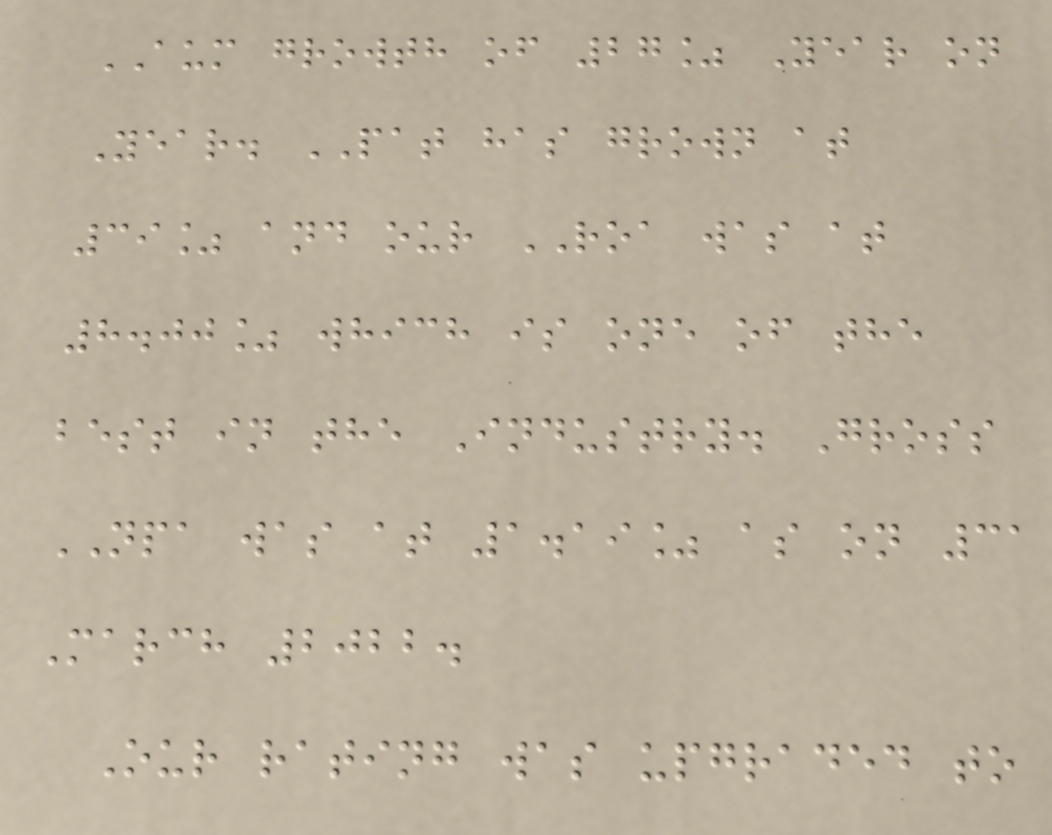AUM growth of 27% Year on
Year. PAT has grown at
39% and our ROA was at
8.00% which is one of the
best in the Industry. Gross
NPA was at 1.19% as on 31
March 2022.
Our rating was upgraded to
